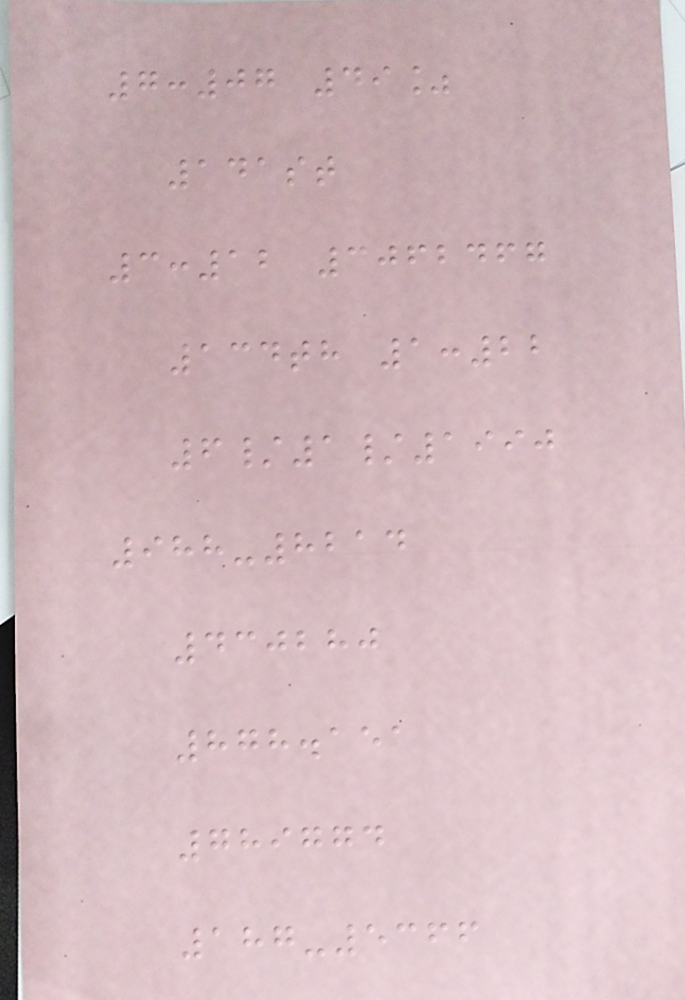7:07 49%
141st
3:12 3062467
134th 1:22
6/1/1990
988-8214
430280
878.151
789774
187-5366
